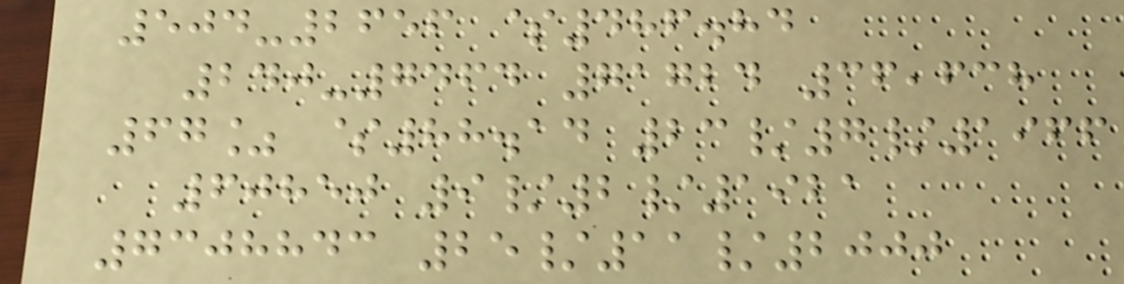504-2656 $486.84
240-7464 71724 36,638
67% $88.14 23/7/1966
60850 9/2/1921
7308843 25/11/2000
